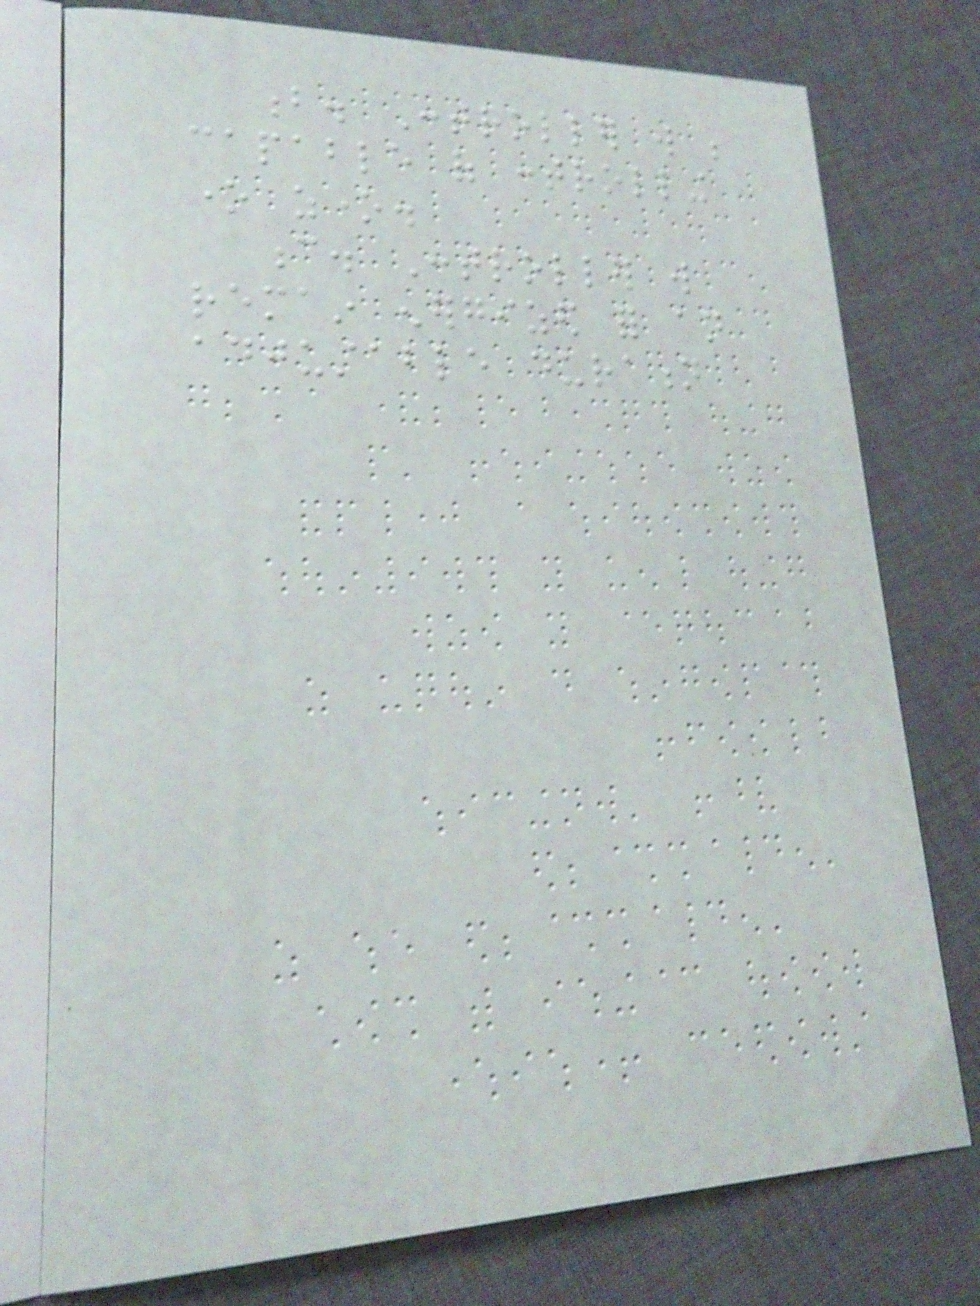b. Controller will be
capable of controlling
one zone.
c. Controller will
remain energized for an
adjustable duration
